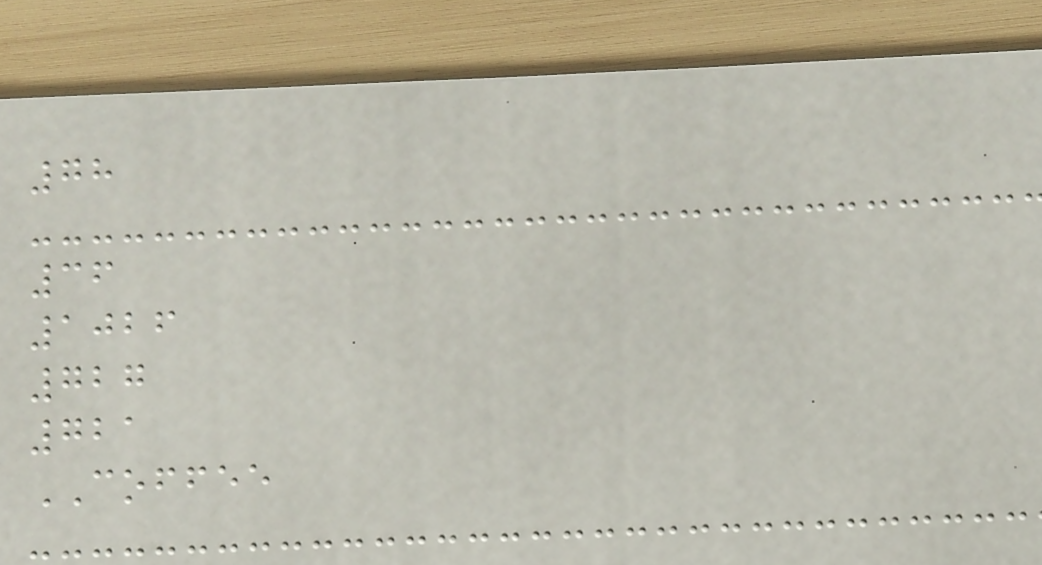78
36
1026
727
721
COFFEE
